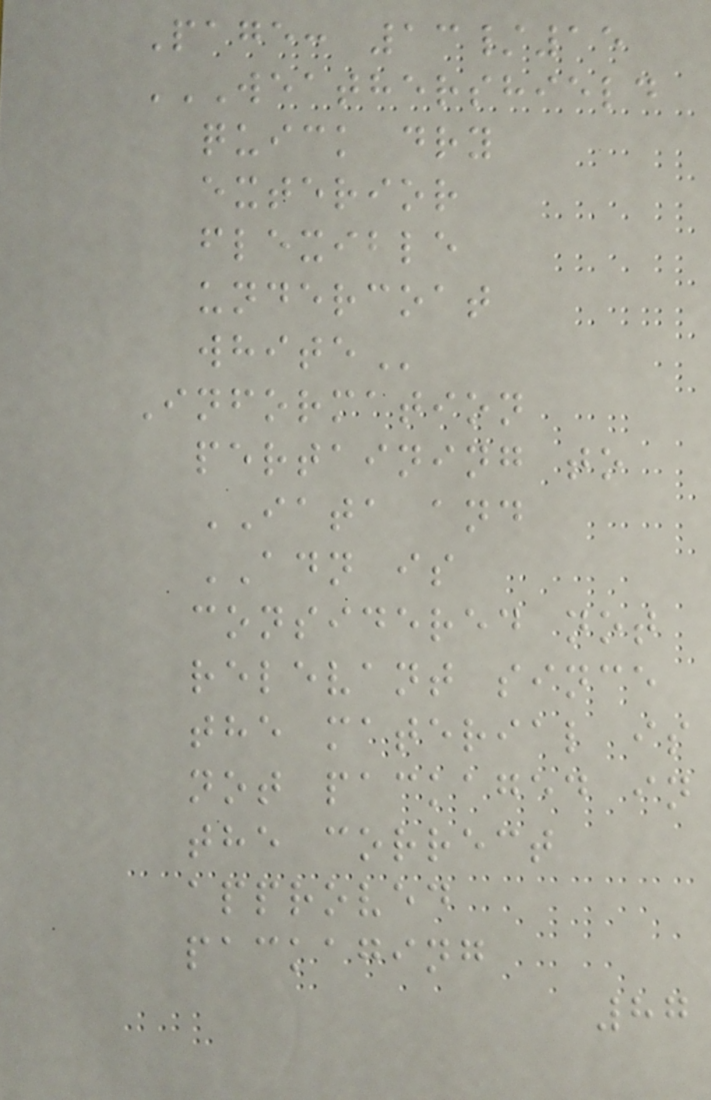Page: 13/15
WEATHERSHIELD
QUICK DRY
EXTERIOR
FLEXIBLE
UNDERCOAT
WHITE
Information
pertaining to
IATA and
ADN is
considered not
relevant since
the material is
not packaged in
the correct
approved
packaging
87
